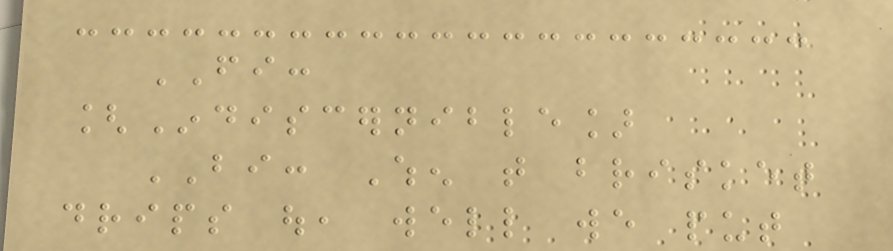FI:
[Indiscernible]
BI: When that brisket
drips out, well we put
